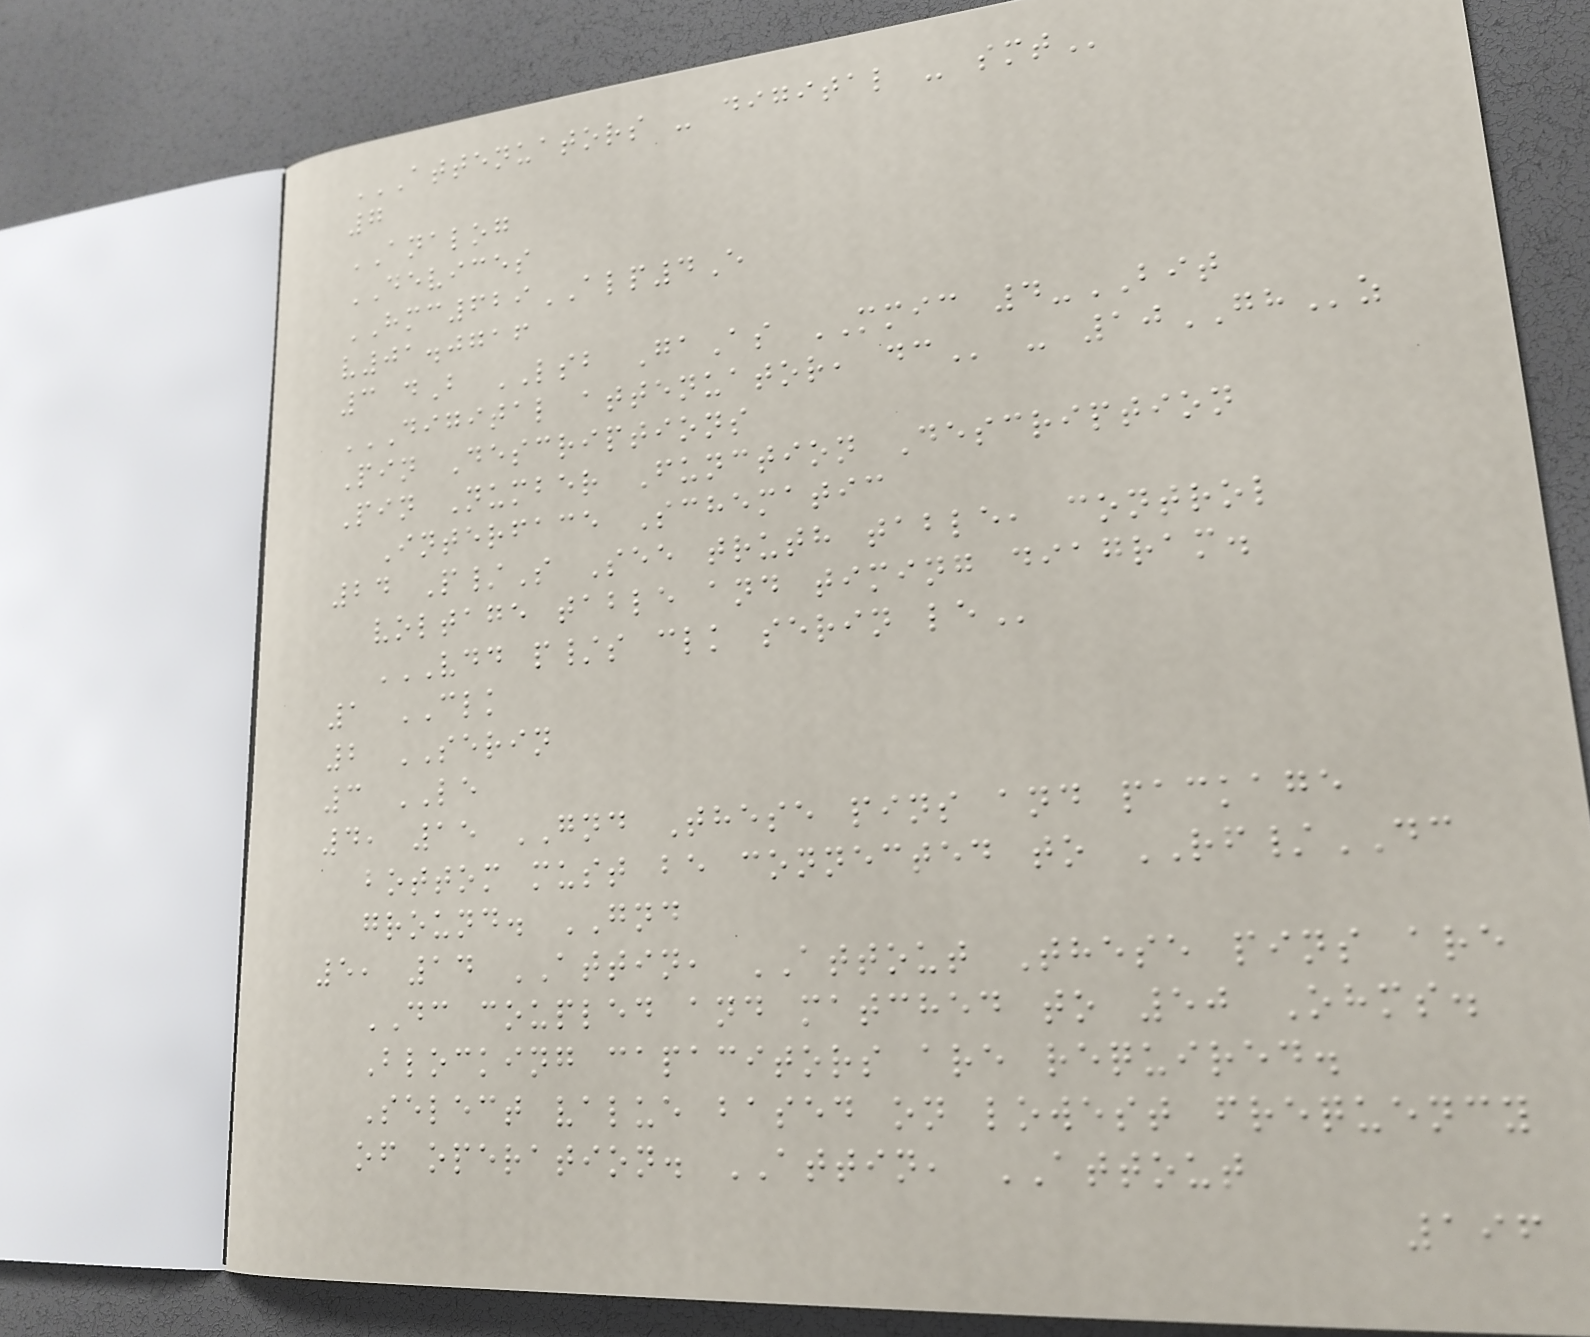ATTENUATORS - DIGITAL - SMT
7
ANALOG
DEVICES
HMC629ALP4E
v01.0716
3 dB LSB GaAs MMIC 4-BIT
DIGITAL ATTENUATOR, DC - 10GHz
Pin Descriptions
Pin Number Function Description
Interface Schematic
24 P/S See truth table, control
voltage table and timing diagram.
VDD P/S CLK SERIN LE
1 CLK
2 SERIN
3 LE
4, 15 GND These pins and package
bottom must be connected to RF/DC
ground. GND
5, 14 ATTIN, ATTOUT These pins are
DC coupled and matched to 50 Ohms.
Blocking capacitors are required.
Select value based on lowest frequency
of operation. ATTIN, ATTOUT
196
